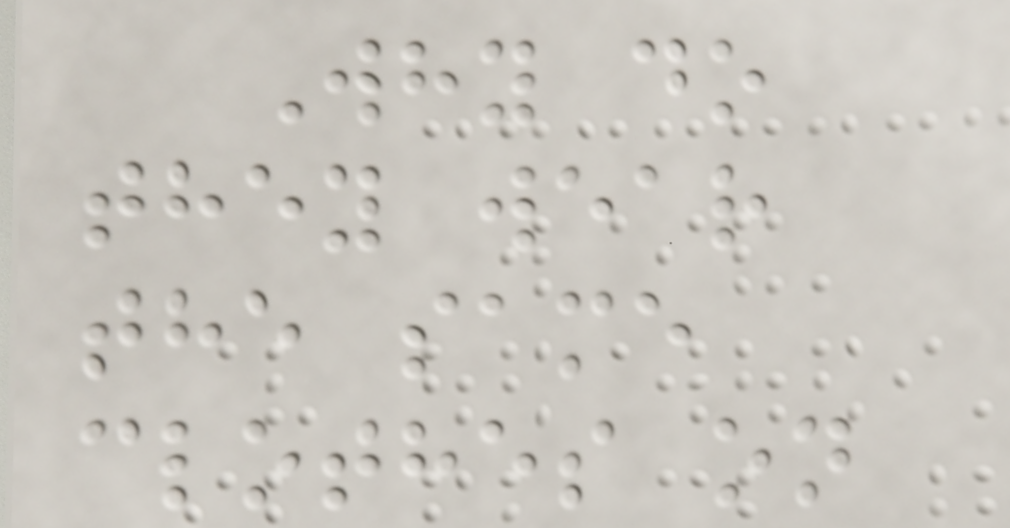Why do
they wear
the same
clothes on
